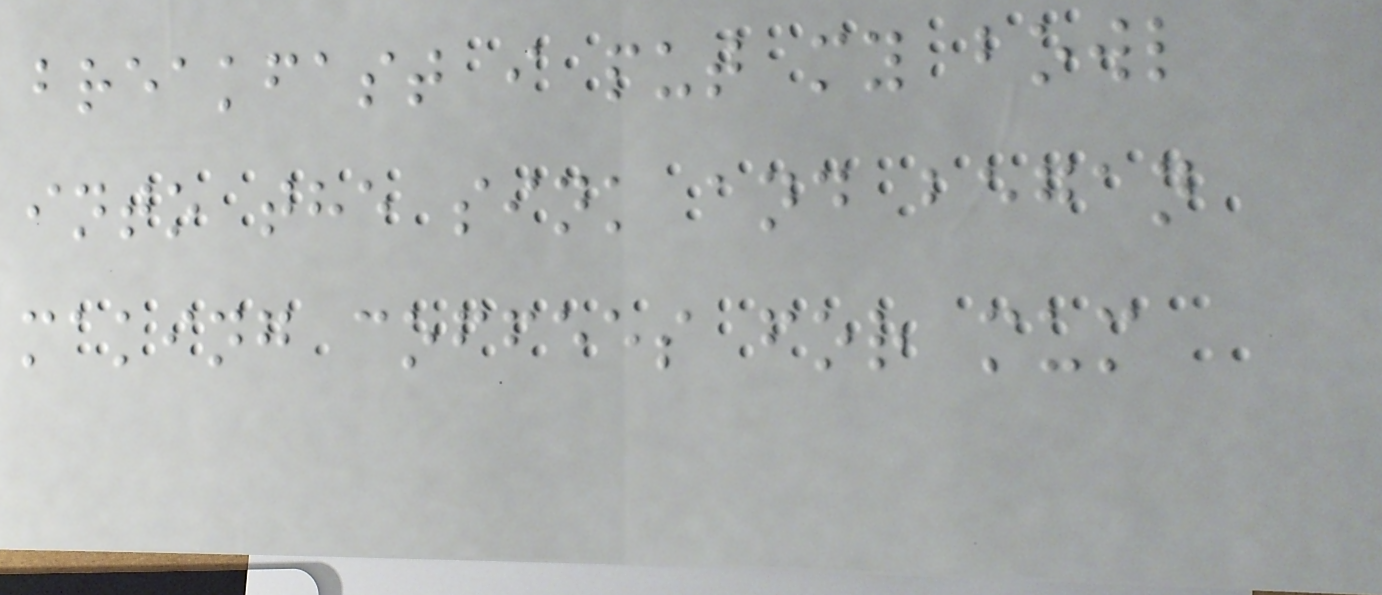breakfast i put my bowl
into the sink and began
making coffees for mum
